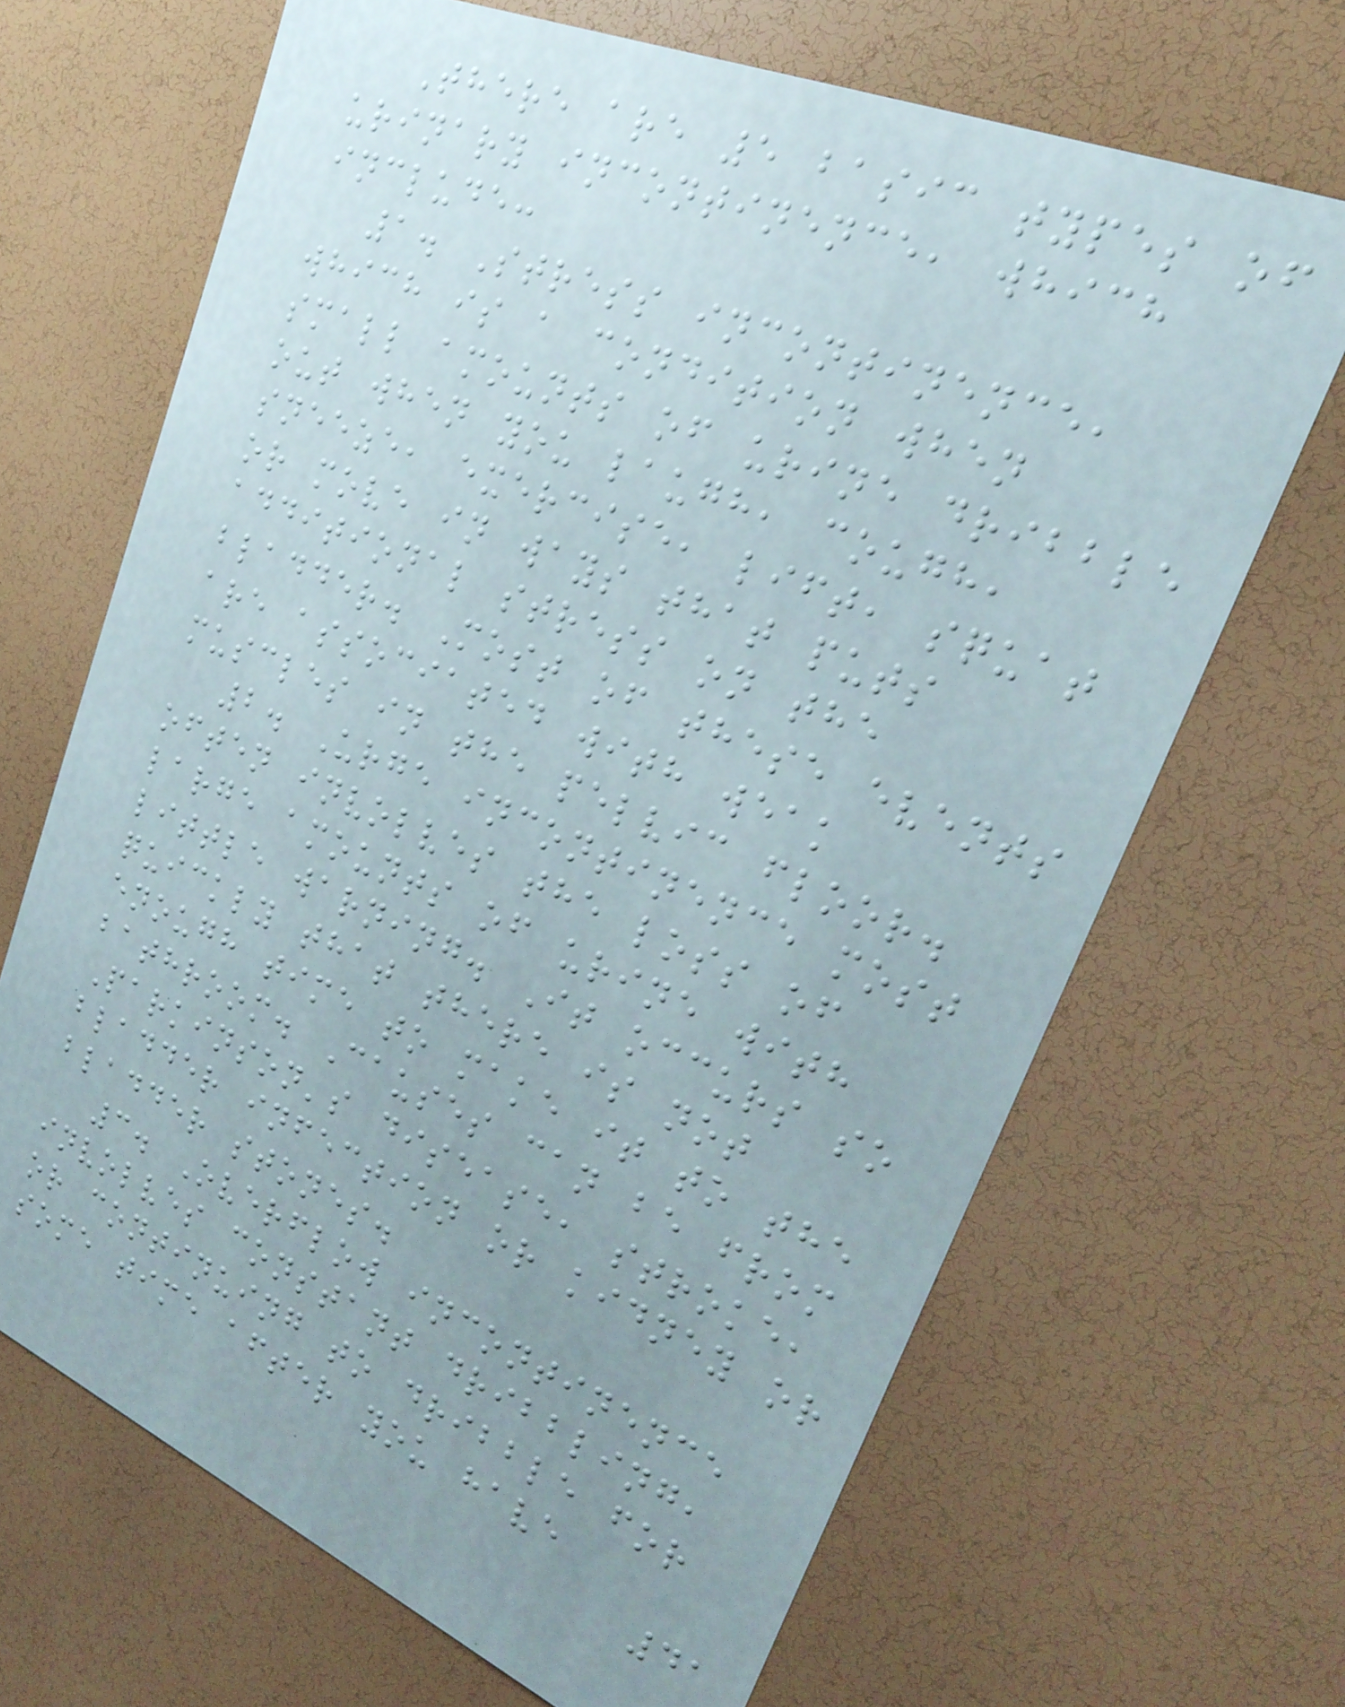There are 5 basic types of
urinary incontinence, which
include:
1. Stress incontinence,
which is a condition when
small amounts of urine dribble
out when you laugh, cough,
sneeze, exercise, lift, squat
or move in ways that puts
additional stress on the
bladder. Most of these events
are associated with weak
muscles in the pelvic floor.
2. Urge incontinence most
often involves the loss of
large amounts of urine with
little warning. It occurs so
quickly that there is not
enough time to make it to the
bathroom. Causes can be from
Parkinson's disease, stroke,
bladder infection or kidney or
bladder stones.
3. Overflow incontinence
involves constant dribbling,
or continuing to dribble for
some time after you have
41
